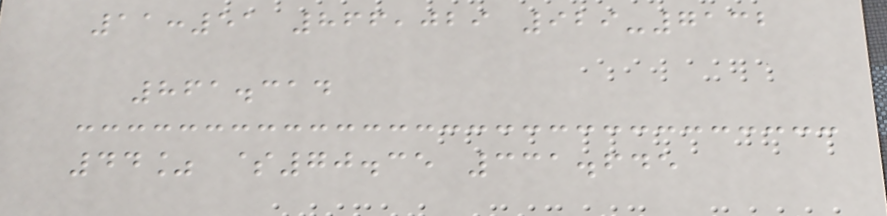11:51 866,029 929-7132
861.314
44% $70.35 331.645
